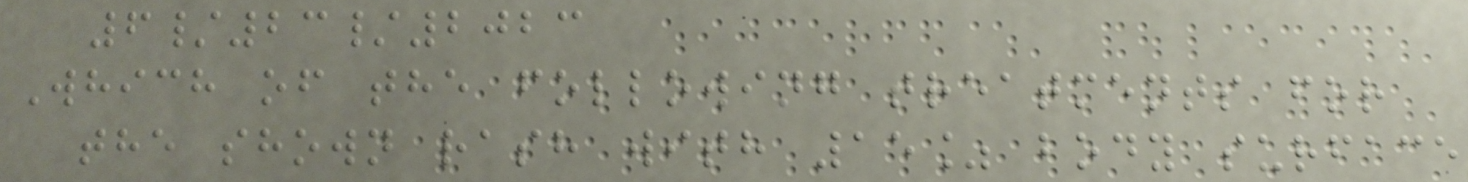6/23/2023
Which of the following treatments for
the shown rash with 15% body surface
